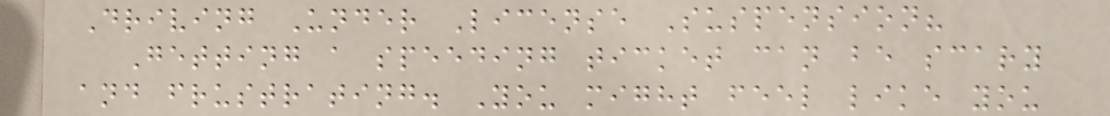Driving Under License Suspension?
Getting a speeding ticket can be scary
and frustrating. You might feel like you
